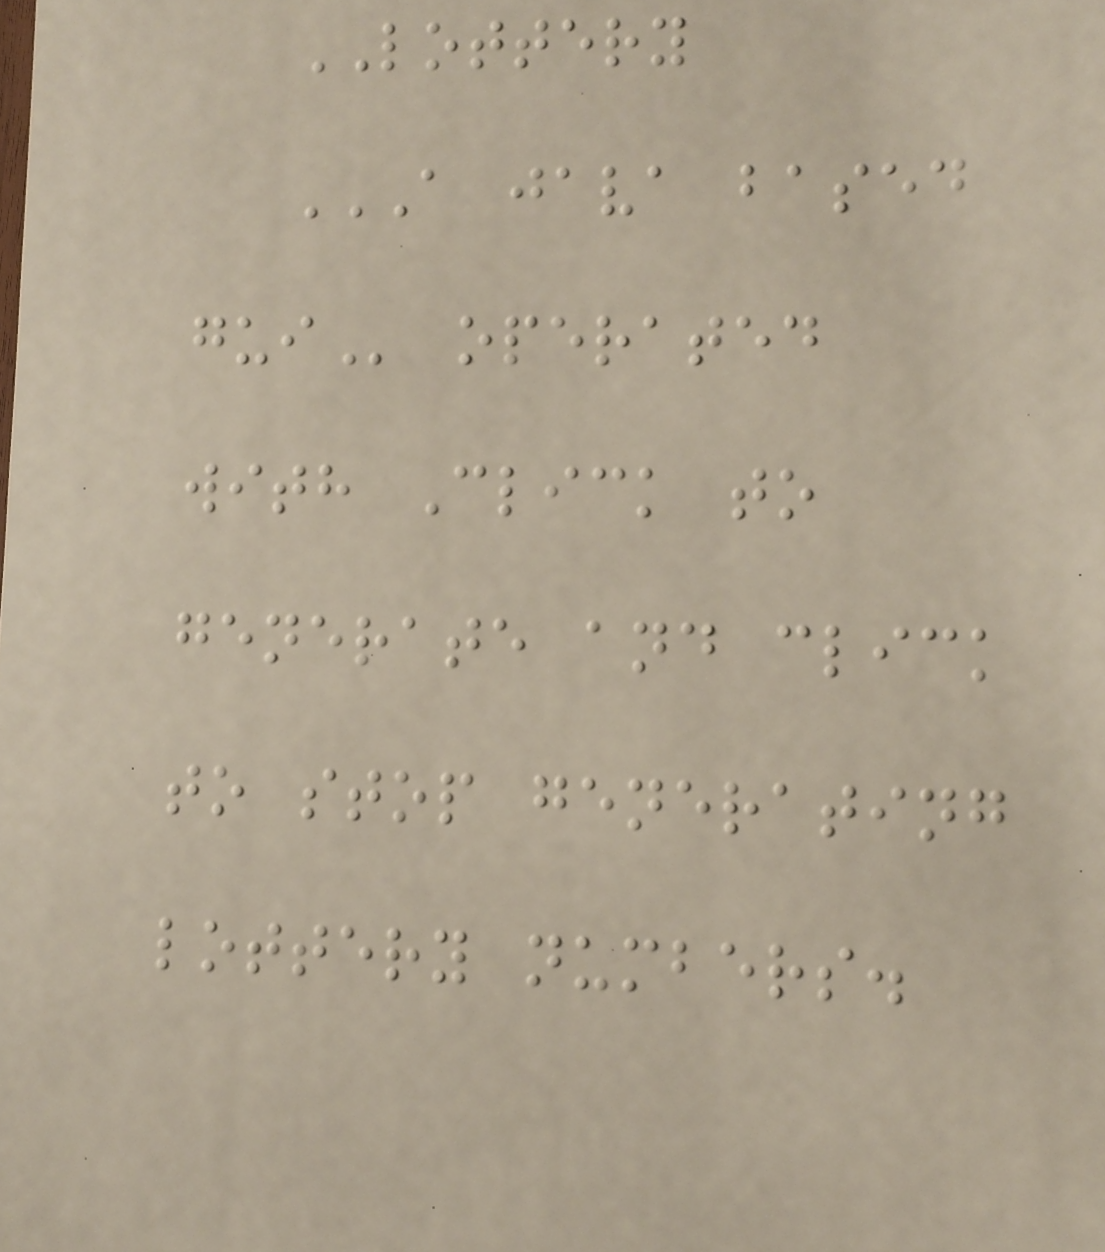LOTTERY
A JAVA BASED
GUI operated
with Click to
generate and click
to stop generating
lottery numbers.
